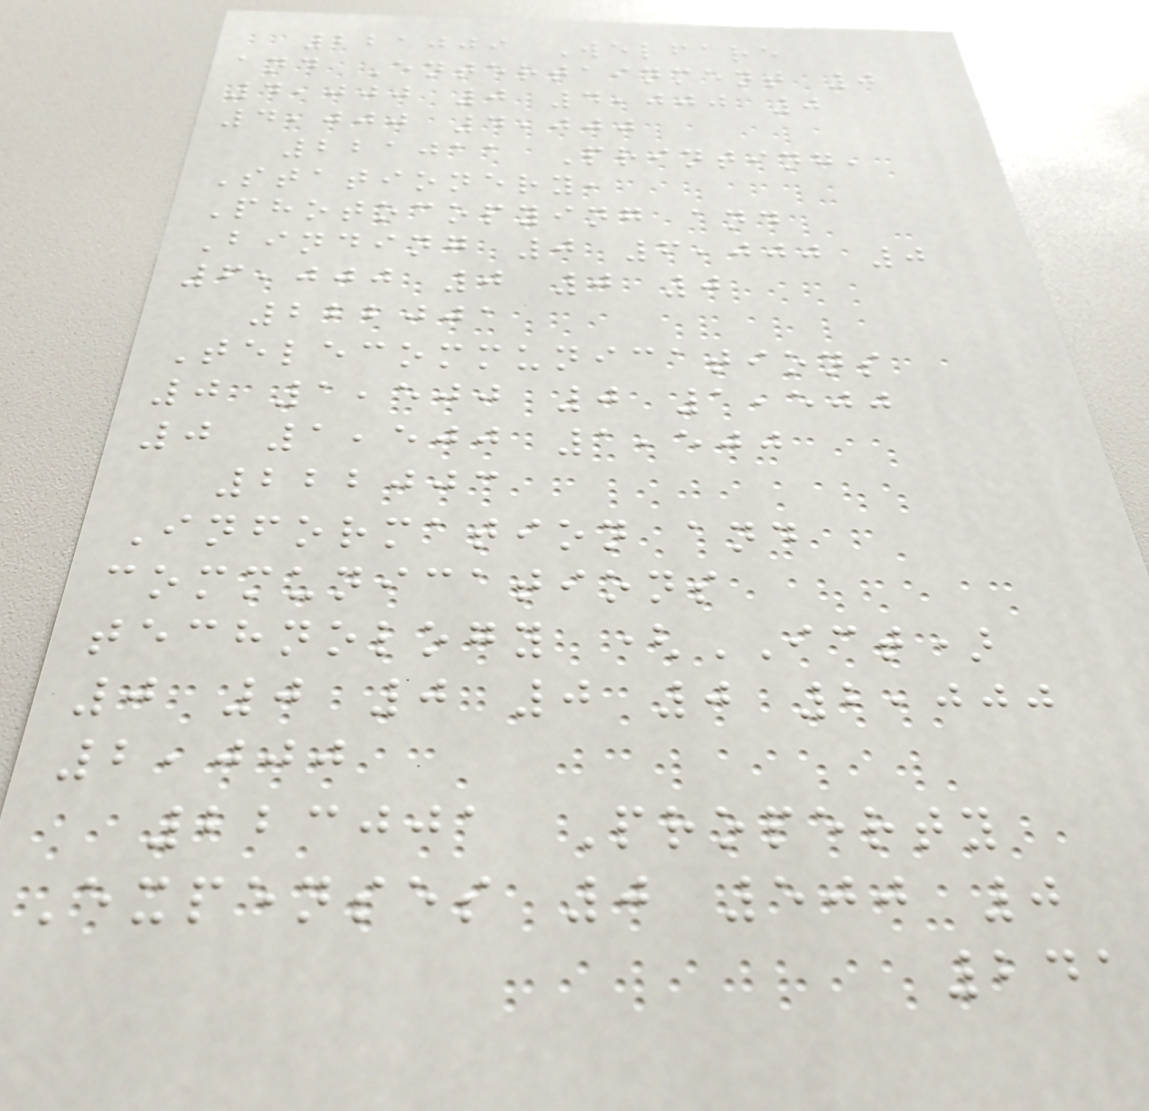221009 Welfare
and Entertainment 0
4,000 0 4,000 0
4,000 4,000
221011 Printing,
Stationery,
Photocopying and
Binding 0 6,000 0
6,000 0 0 0
222001
Telecommunications
0 1,500 0 1,500
0 1,500 1,500
222003
Information and
communications
technology (ICT)
0 0 0 0 0 2,000
2,000
223001 Property
Expenses 0 500 0
241
